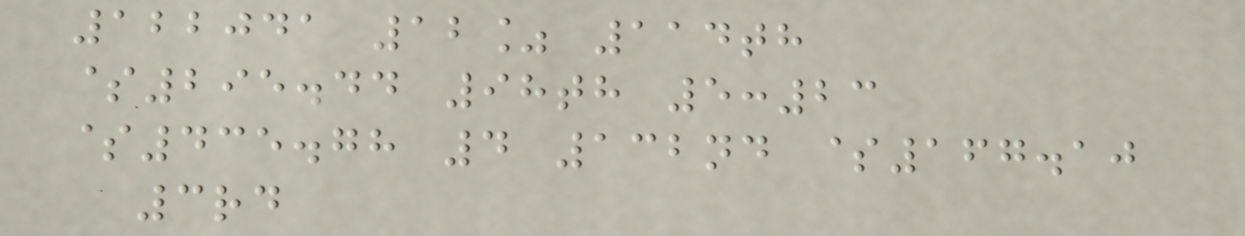122041 12% 114th
$295.44 98th 5:23
$435.78 4 132nd $167.10
3rd
